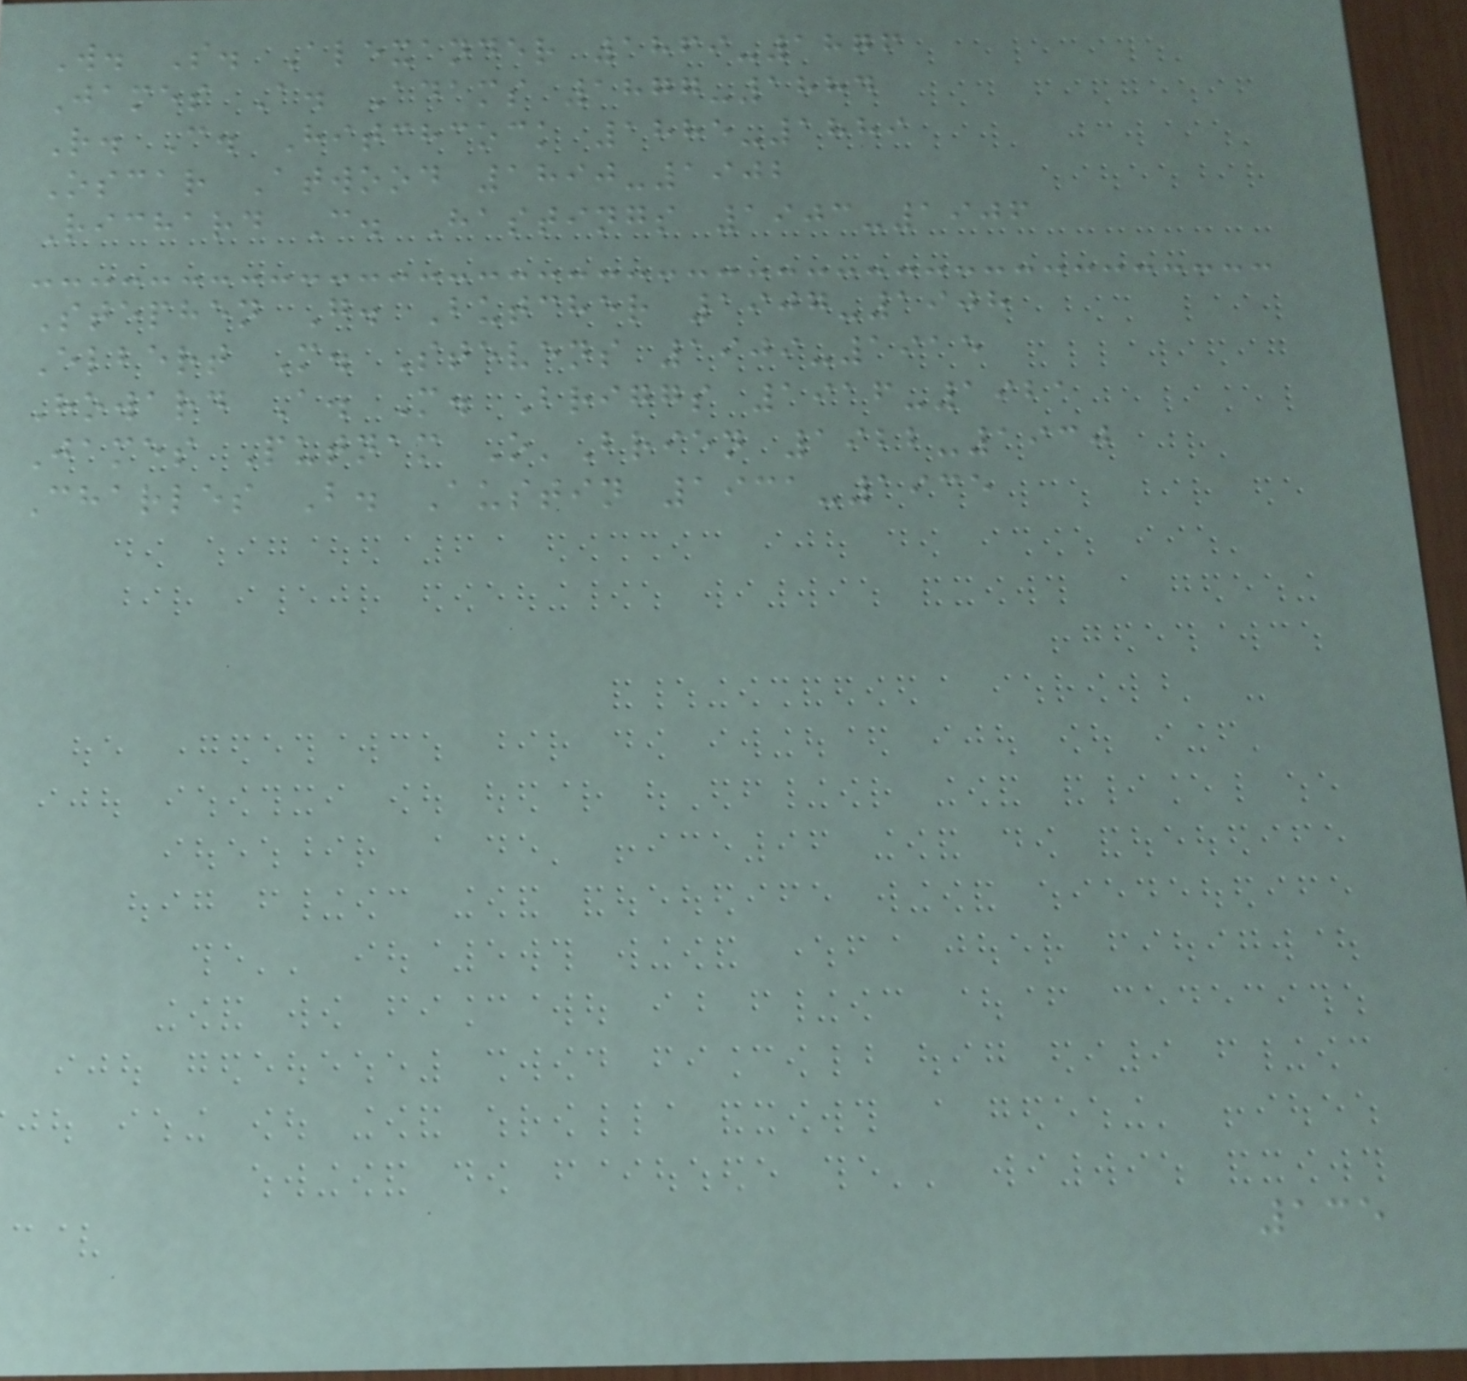W. S. Alexander 1869-1876
James A. Adams 1877-1884
R. C. Hitchcock 1885-1889
Oscar Atwood 1890-1902
Richard C. Hastings 1903-1906
Stephen G. Butcher 1907-1908
Elbert M. Stevens 1909-1915
Howard A. M. Briggs 1916-1921
James Putnam O'Brien 1922-1930
Charles B. Austin 1931-1935
135
